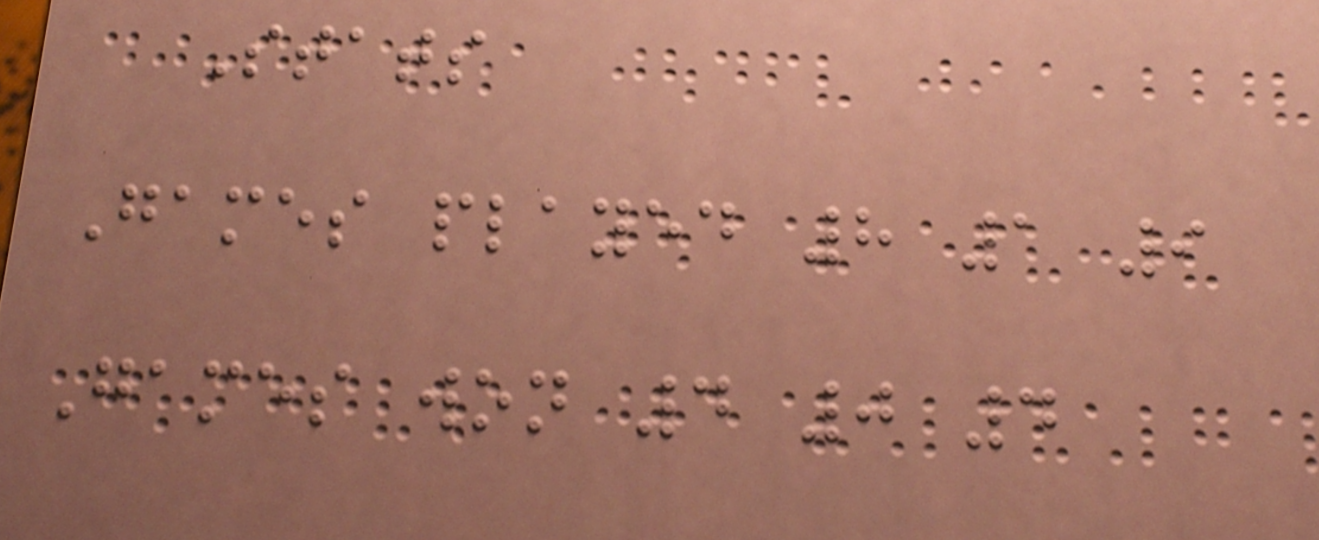Stats
Games played 8 1 9
Games won 4 0 4
